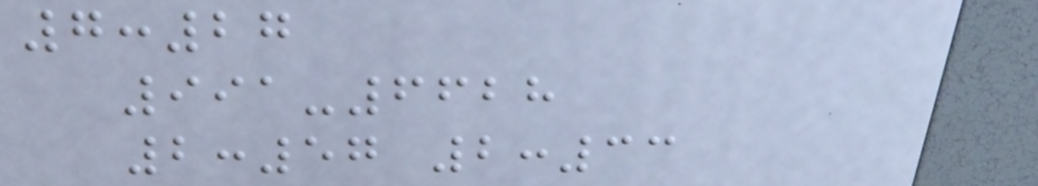7:27
991-6628
2:57 2:33
